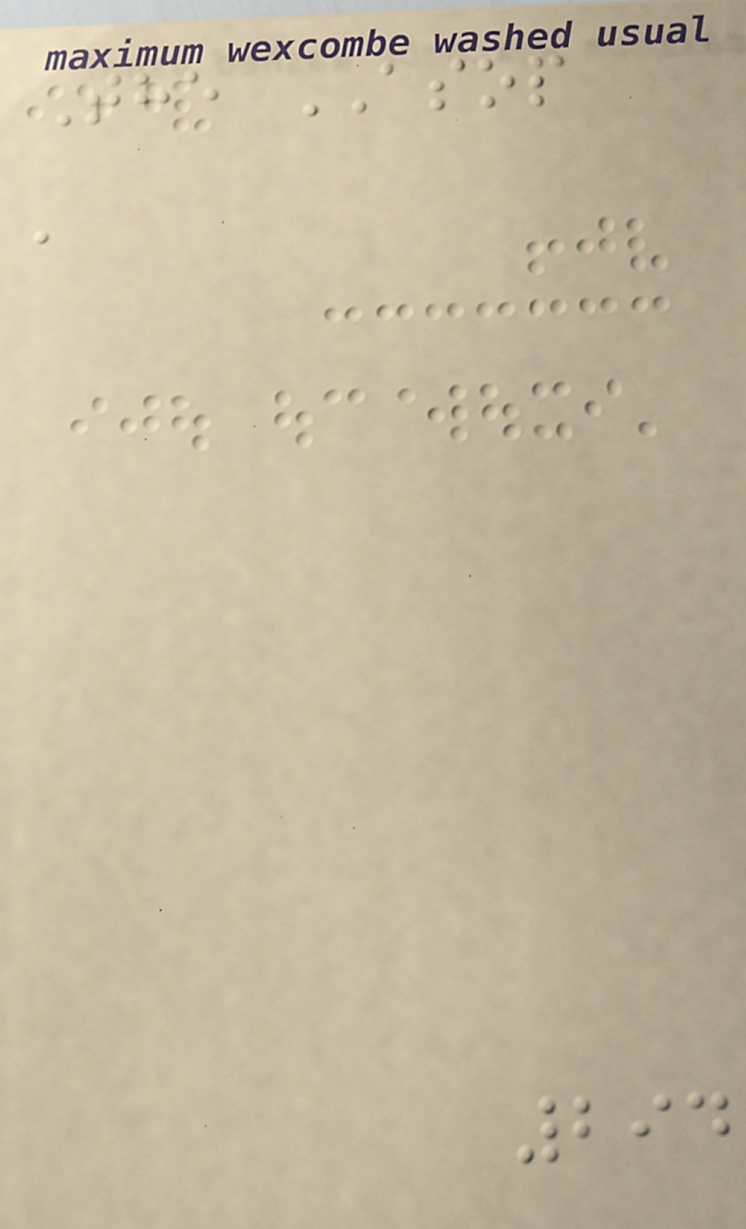The ASOP
a
294
